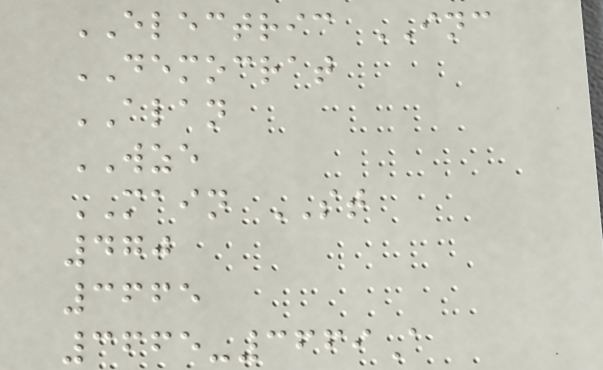ELECTRIC INC
DEMOCRAT
ALAN
WZE
MAIN ST
470
3665
3665-3669A
